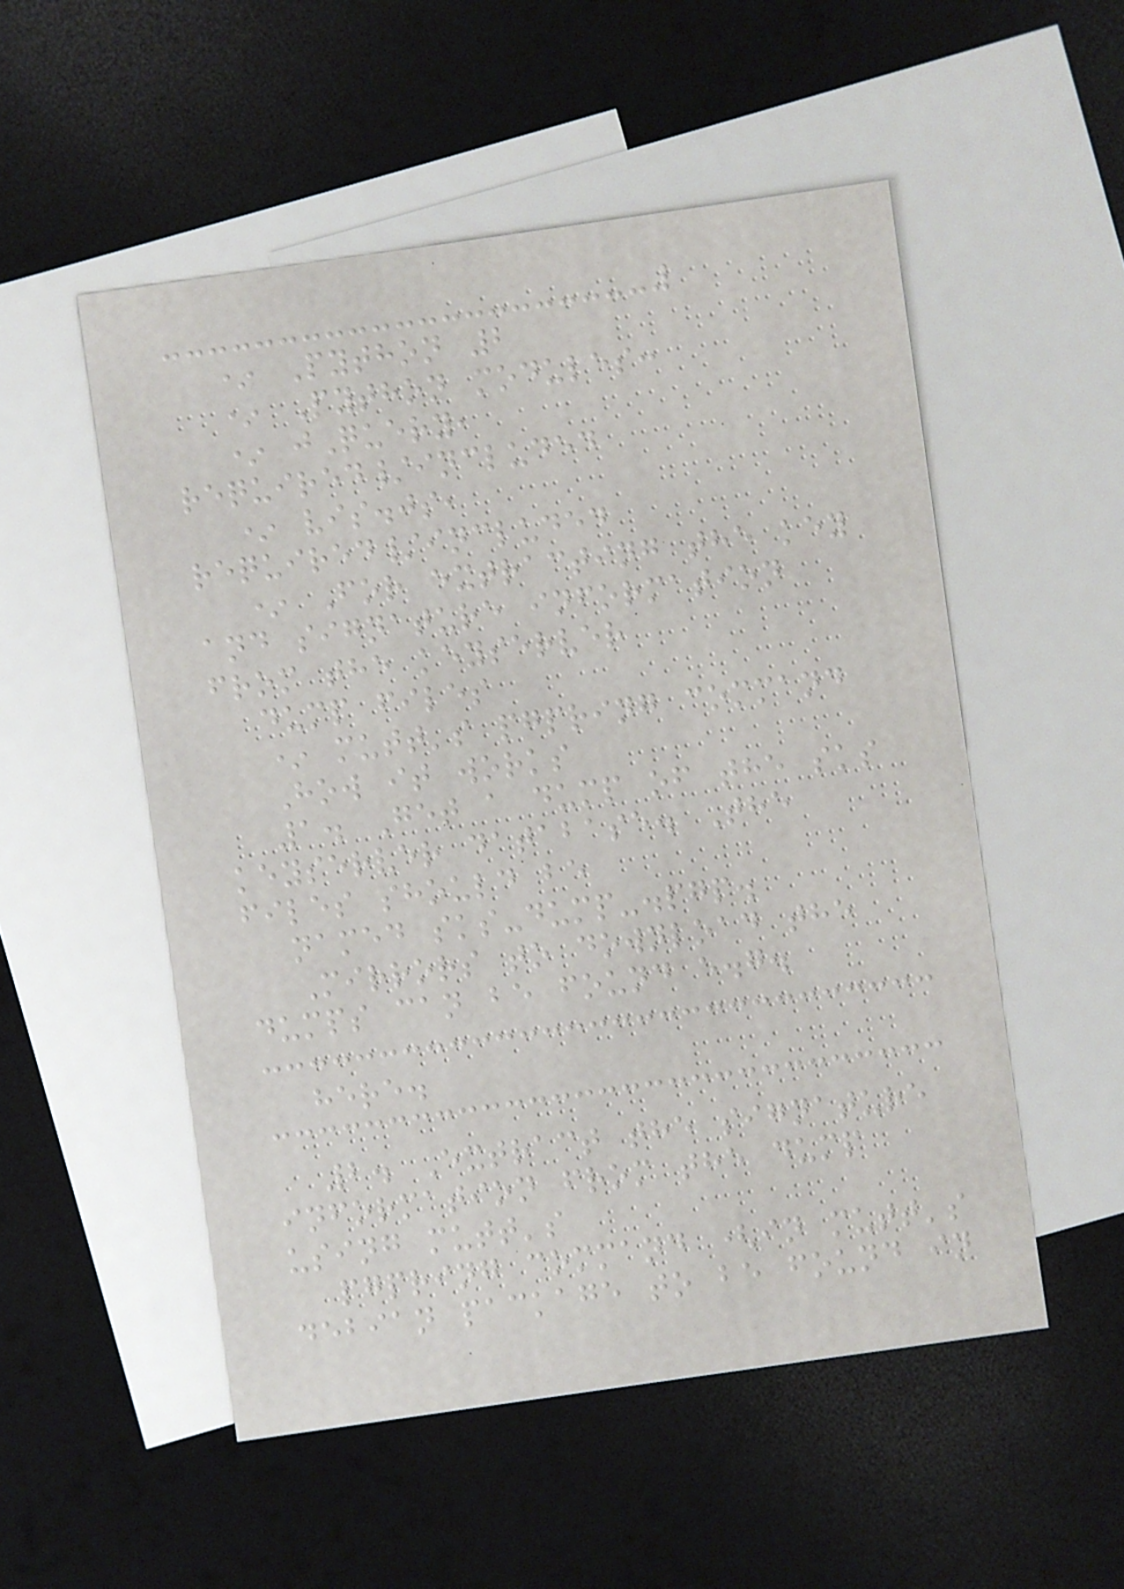* Python 2
* Python modules:
* jQuery,
required/included
* vis.js,
required/included
* For extracting the key
and signature information
from the keyserver
dump files
* mutt's pgpring command
How it works
1. Get a dump of the sks
keyserver database. The
files should be
named sks-dump-.pgp.
Mirrors to download the
dumps can be found e.g.
here.
2. Extract the signature
information from the dump
using mutt's
pgpring command (in mutt's
debian package to be found in
